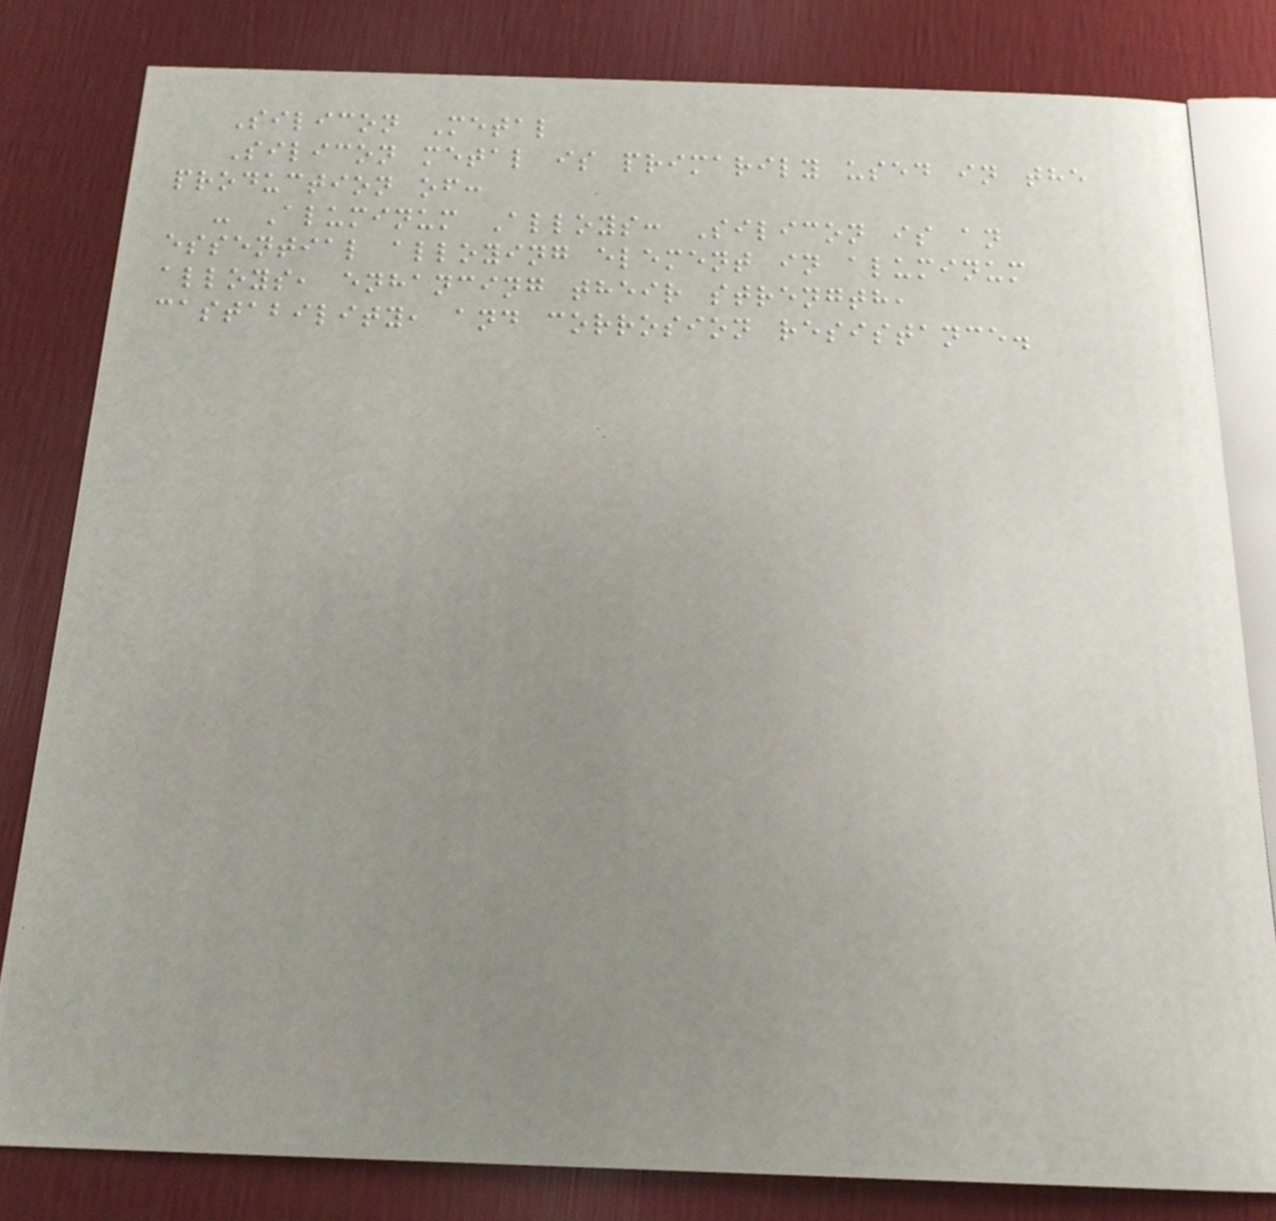Silicon Metal
Silicon metal is primarily used in the
production of:
- Aluminum Alloys: Silicon is an
essential alloying element in aluminum
alloys, enhancing their strength,
castability, and corrosion resistance.
